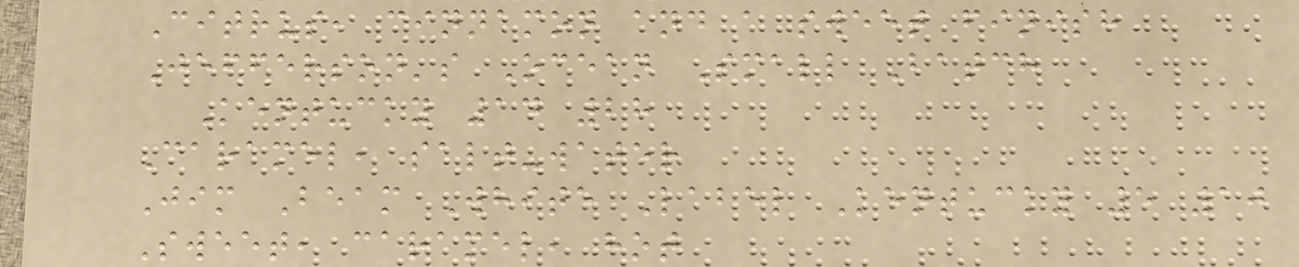Citrus, cinnamon and a sweet finish
Jefferson's Ocean Small Batch
Kentucky 14 28
Caramel, salt-water
Jim Beam White Label Kentucky 5 10
Sweet, caramel, hot
